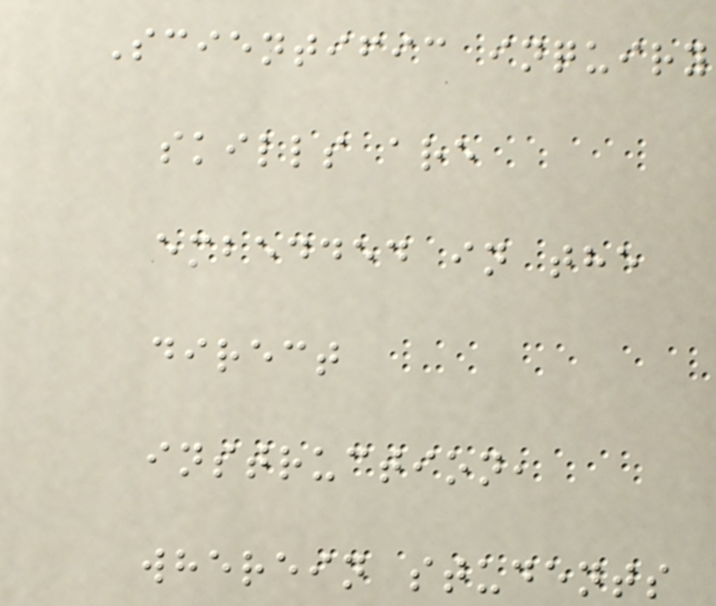Scientific inquiry
skills are
embedded in the
direct
instruction,
wherein students
